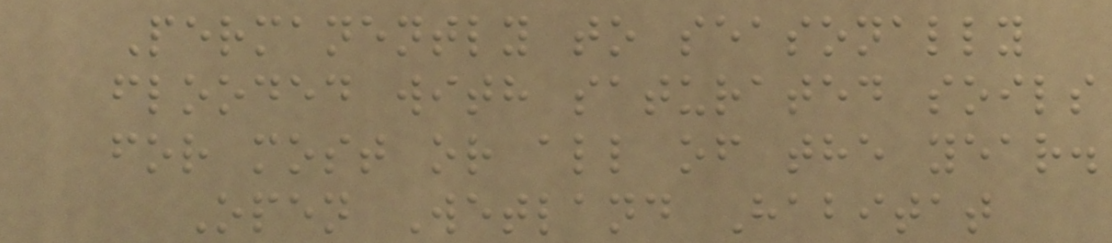Permanently to seasonally
flooded with saturated soils
for most or all of the year.
Open Wetland Habitat
